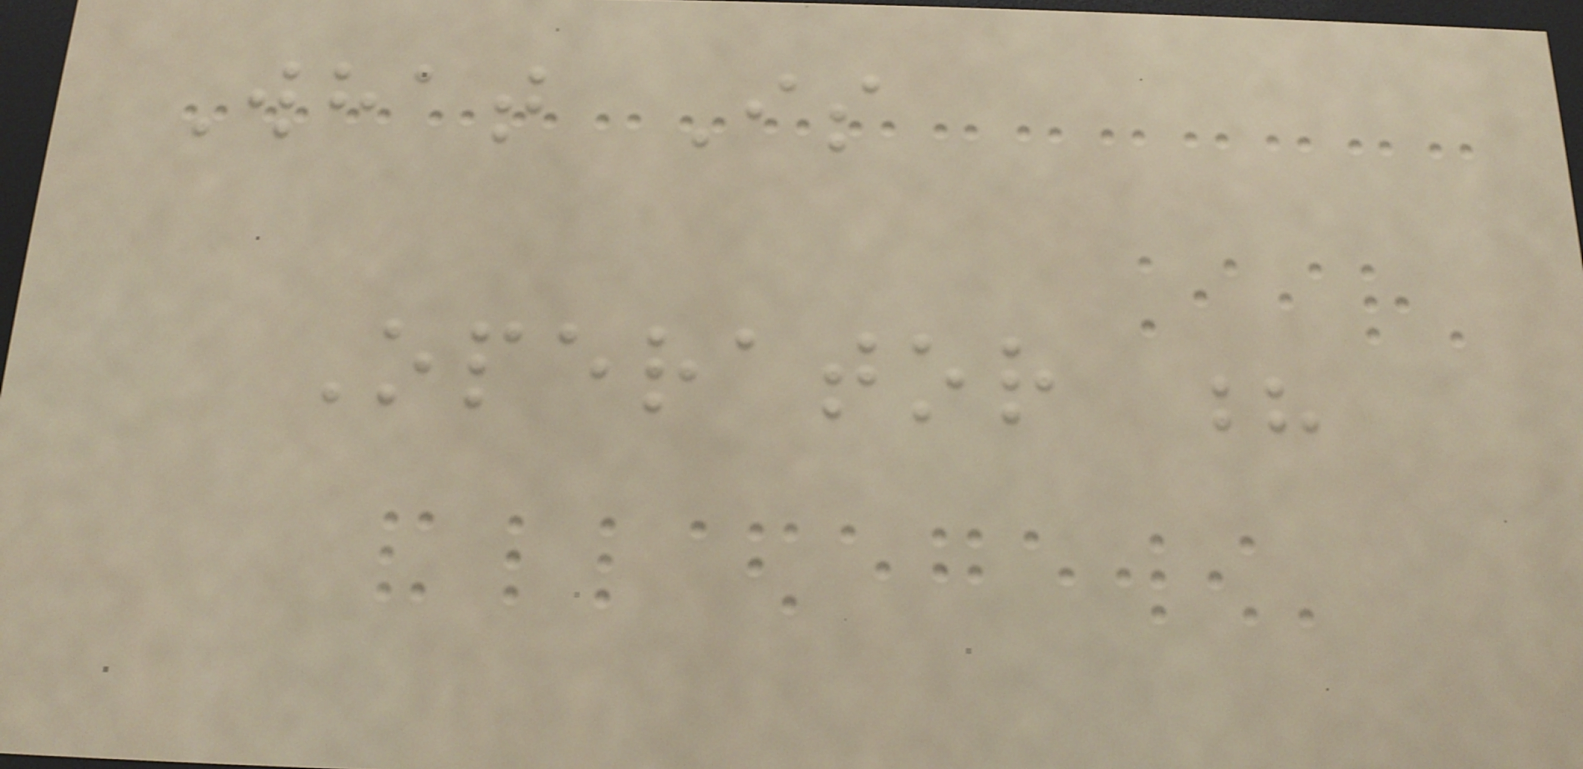What Is
Operator ?
